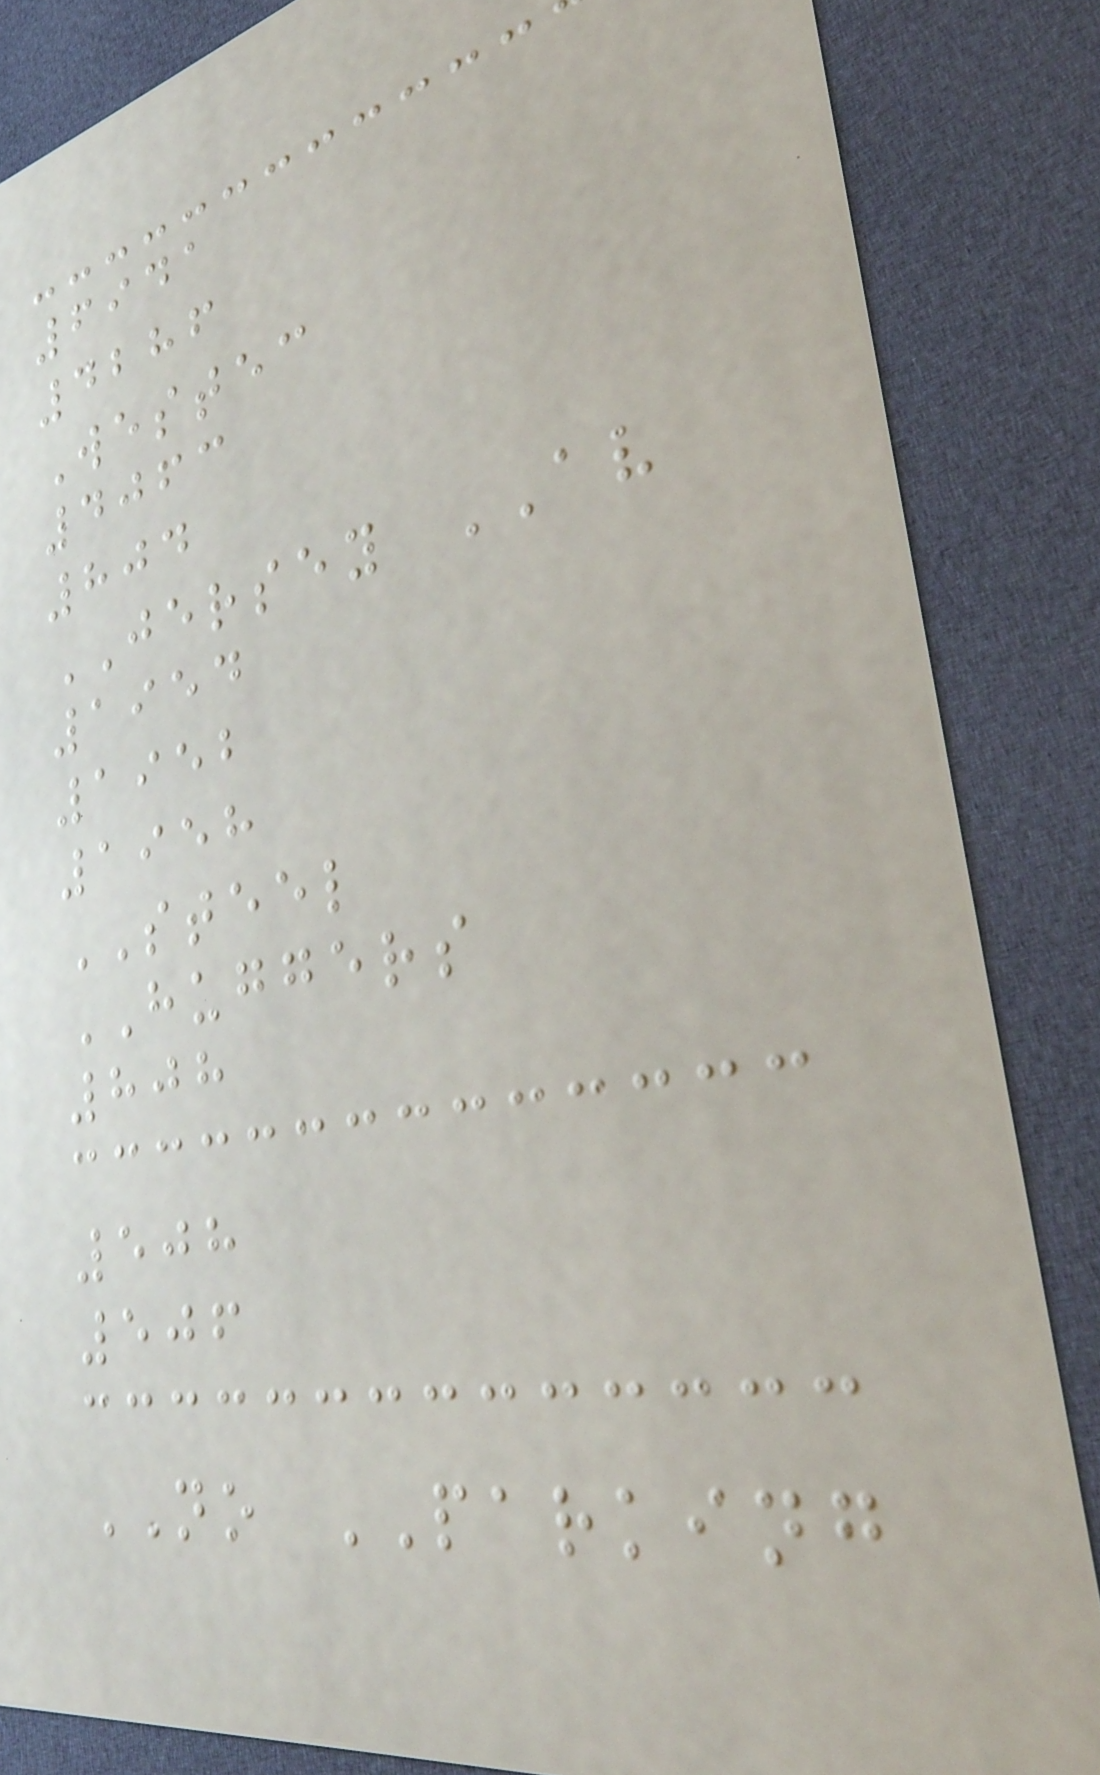6941
4286
Westec
4063
804
JERSEY AV
1954
1952
1958
STEEL
HUGGERS
808
508
506
NO PARKING
